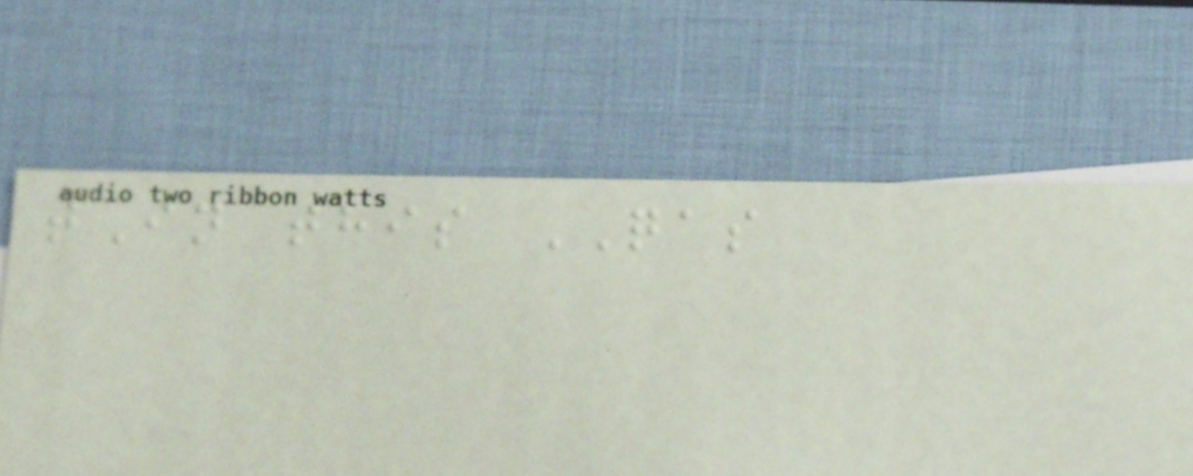tIn this QAS
